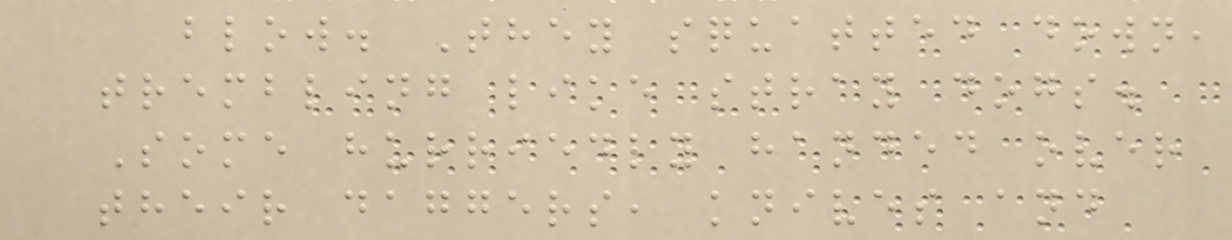blow. They squatted down,
trembling like stray dogs.
Some hurriedly handed over
their daggers, knives and
